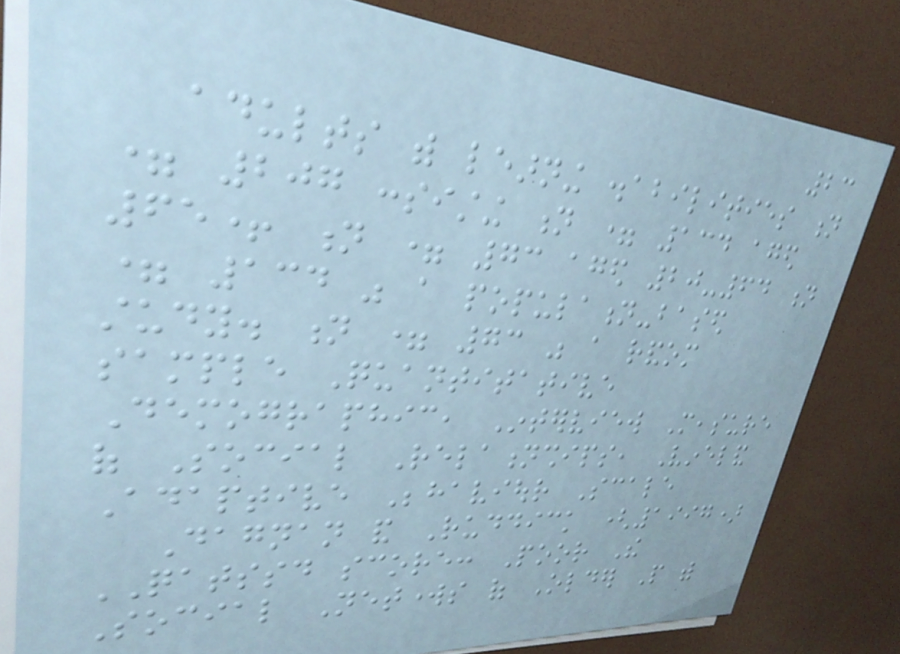23
adults with learning disabilities n
= 207 consisting n = 134 aged
65+ n = 73 aged 20-64 n
= 134 was a population-based
study. n = 73 was a random
sample Quantitative
Demographic, Interview Measure
of Social Relationships, Vineland
Adaptive Behaviour Scale
Dagnan and Ruddick (1997)
QATSSD score: Poor The
Social Networks of Older People with
